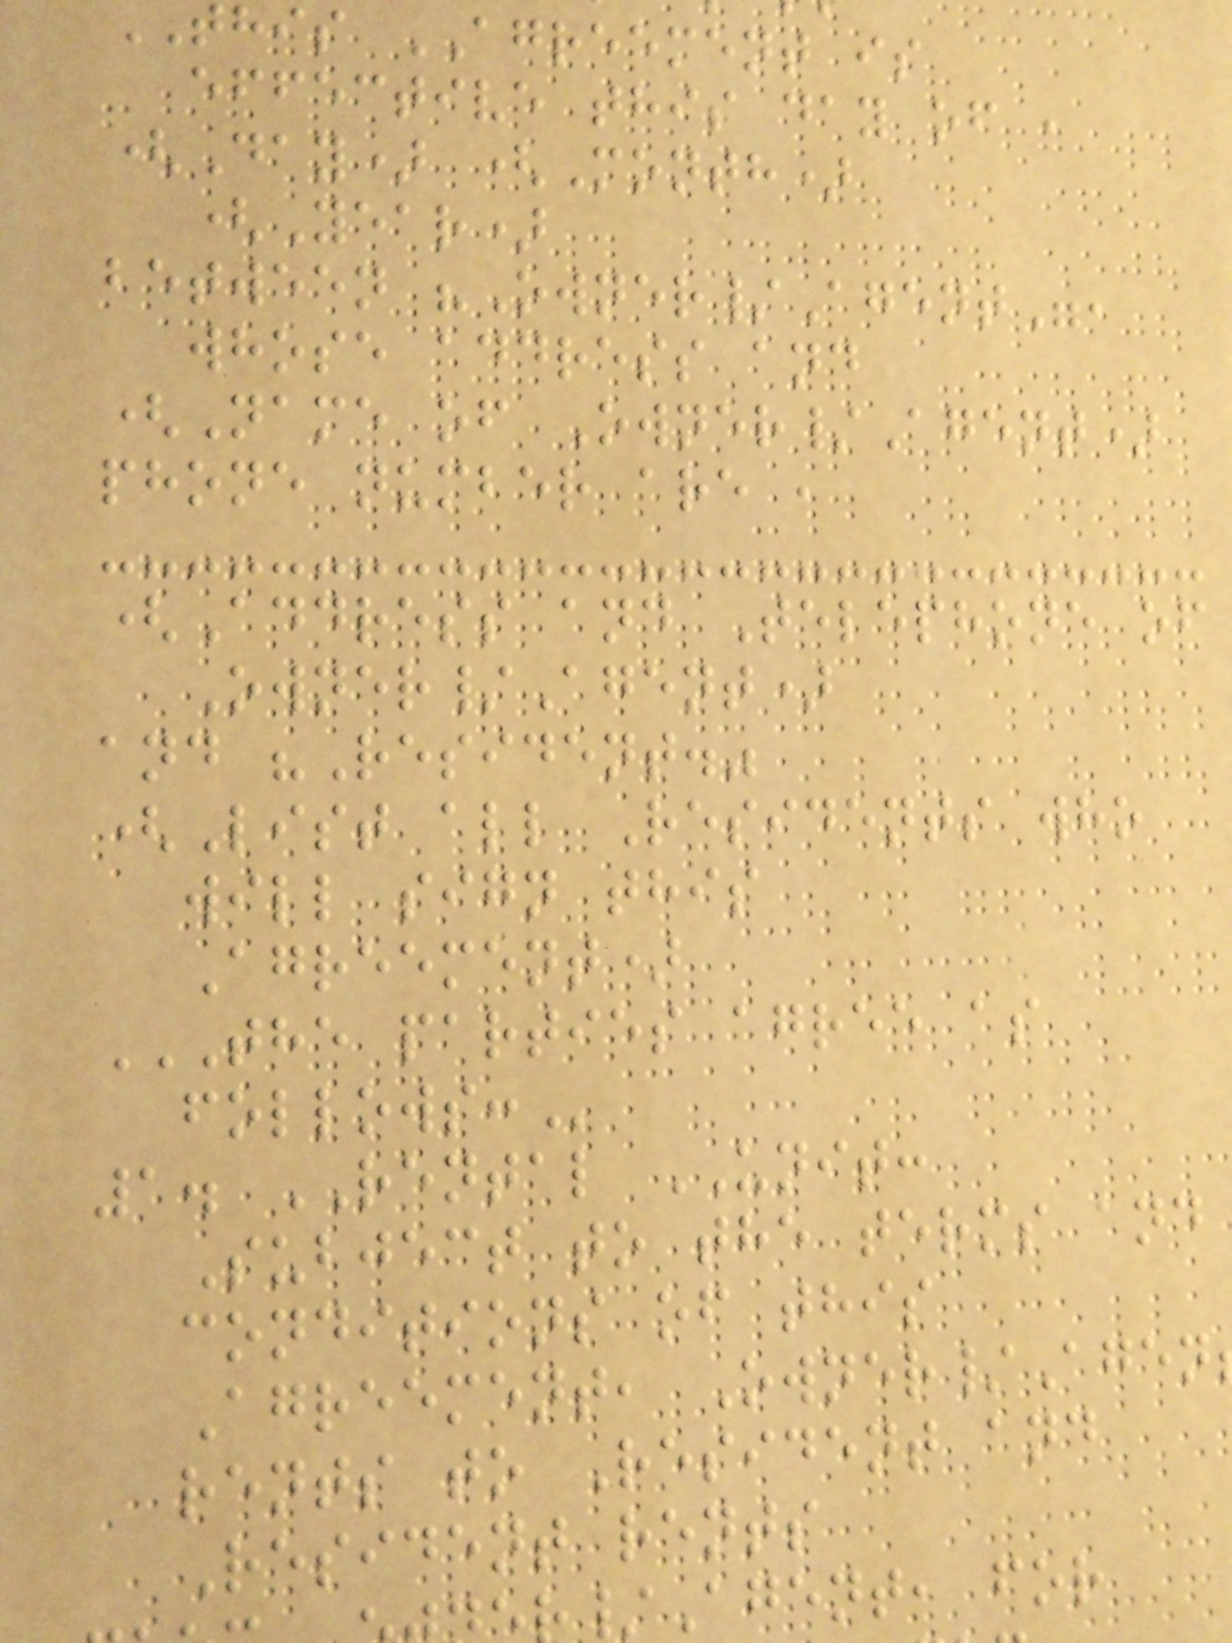this AGREEMENT is
effective this day of ,
(Day) (Month)
(Year)
between "Owner/Agent",
whose address and
(Name of Owner/Agent)
phone number are ,
(Address and Telephone of
Owner/Agent)
and "Resident."
(List all Residents who
will sign this
Agreement)
THE PARTIES AGREE AS
1. RENTAL UNIT:
Subject to the terms and
conditions of this
Agreement, Owner/Agen
rents to Resident and
Resident rents
/Agent, for
